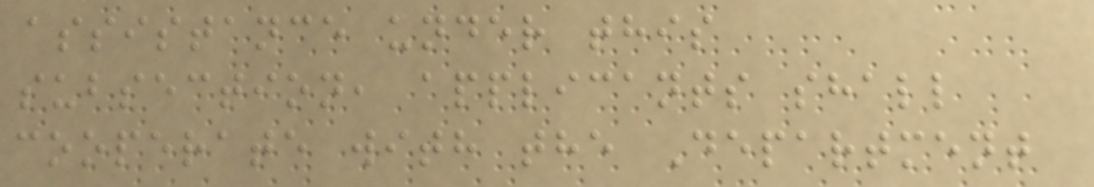assistance under this
subsection, applicants shall
cooperate with the Department
